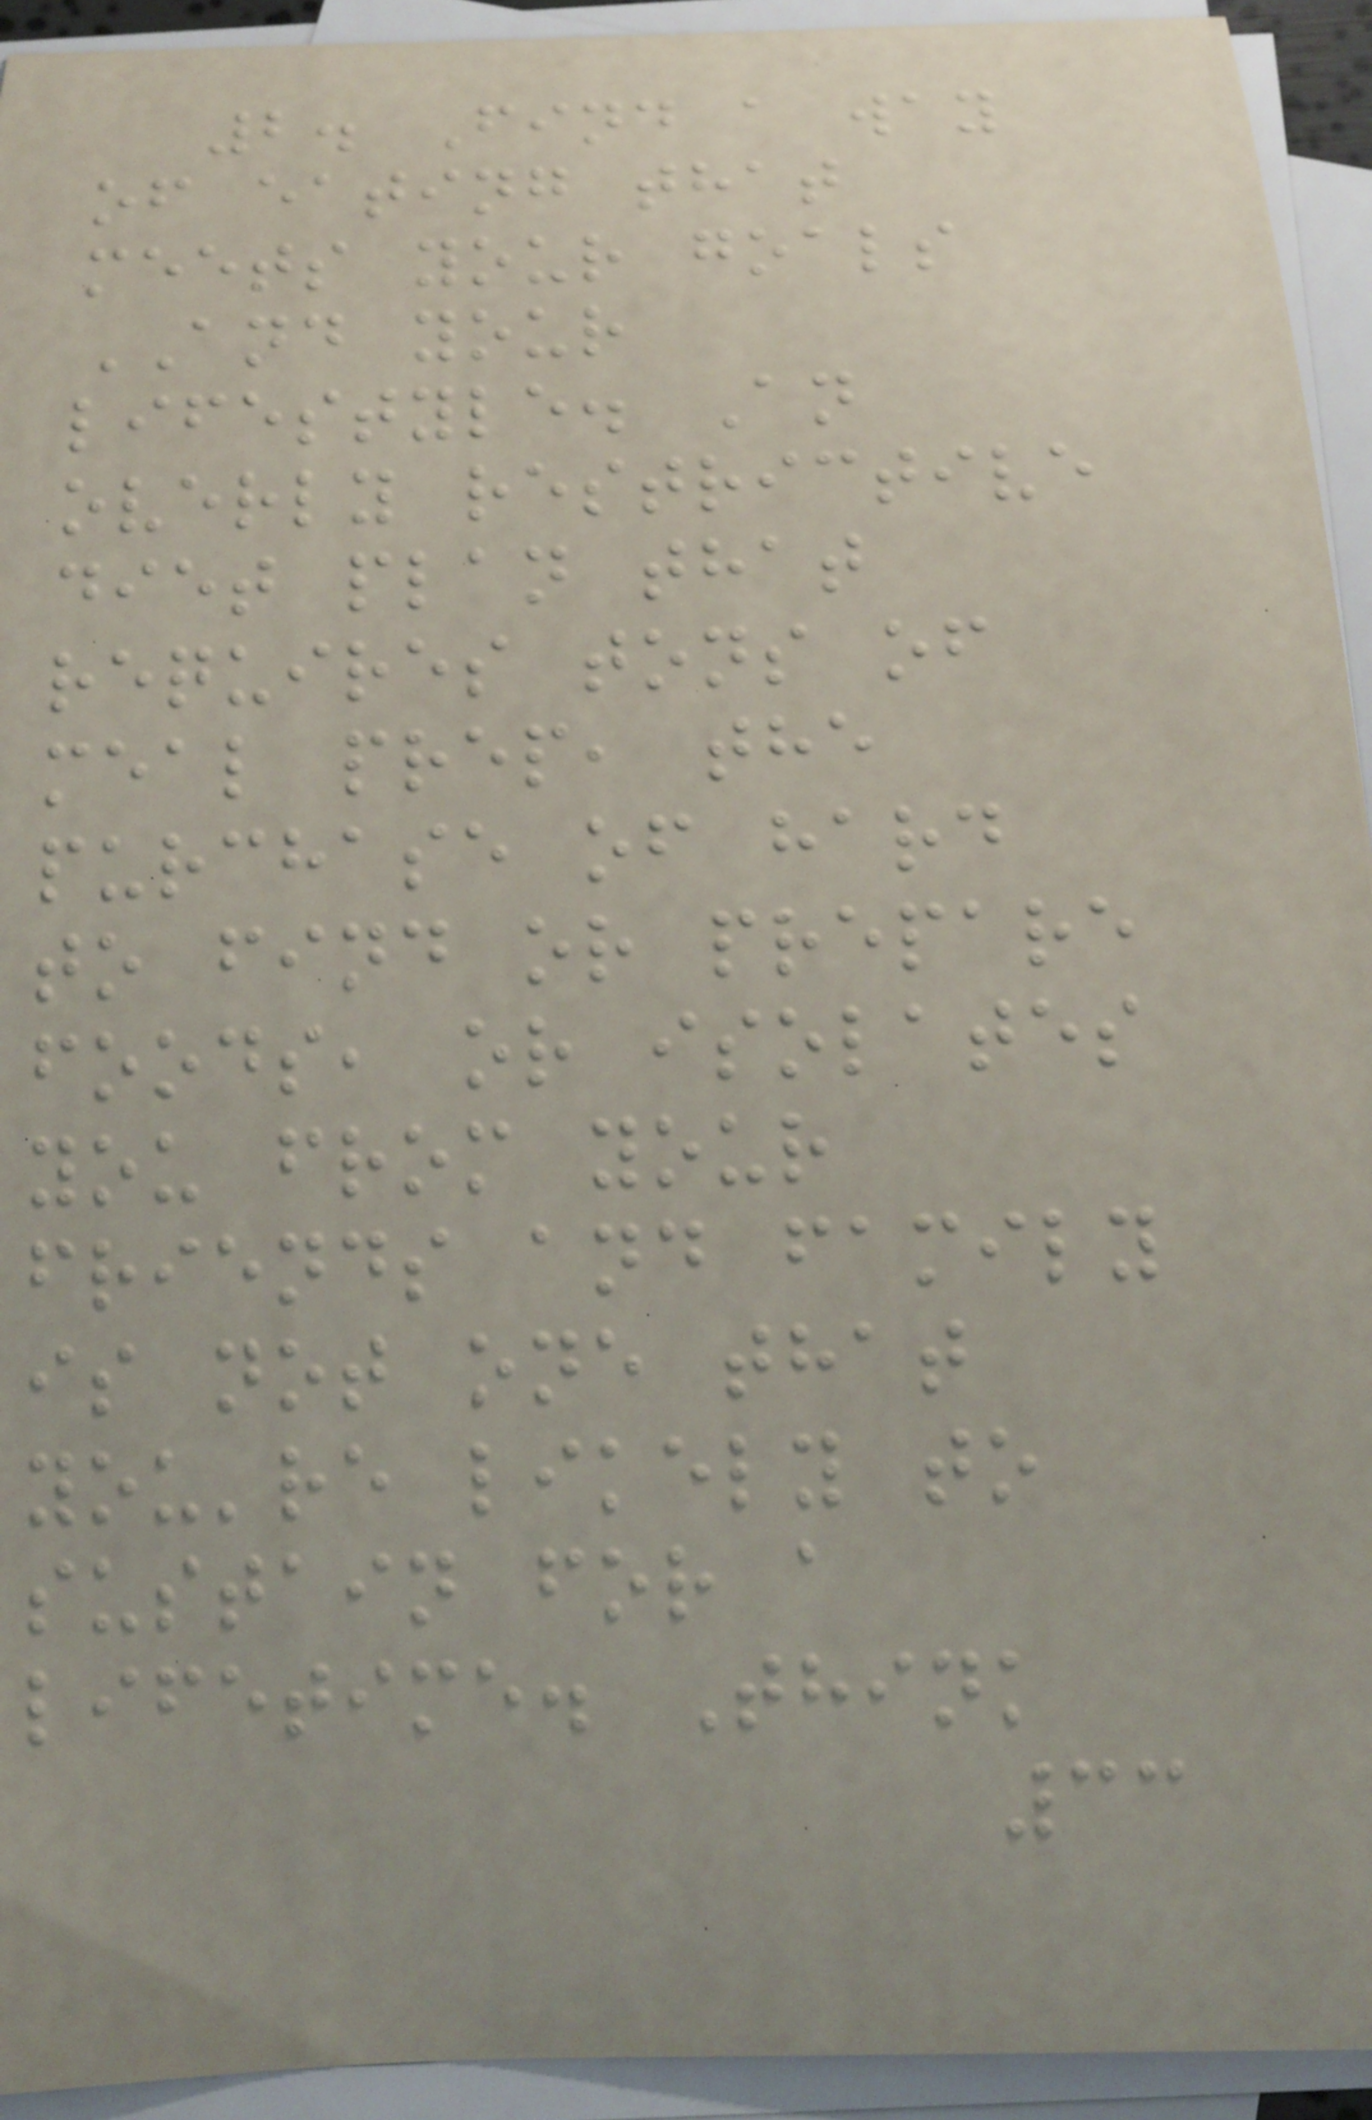2. Find a way
of eating that
meets your goals
AND your
lifestyle. An
overly restrictive
diet plan that
requires tons of
meal prep, the
purchase of hard
to find or prepare
foods, or isolates
you from your
friends and family
is not one that
you're likely to
sustain for a
lifetime. Think
33
